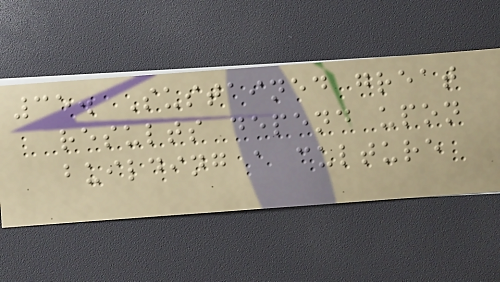35. Sustained great
results depend upon
building a culture
